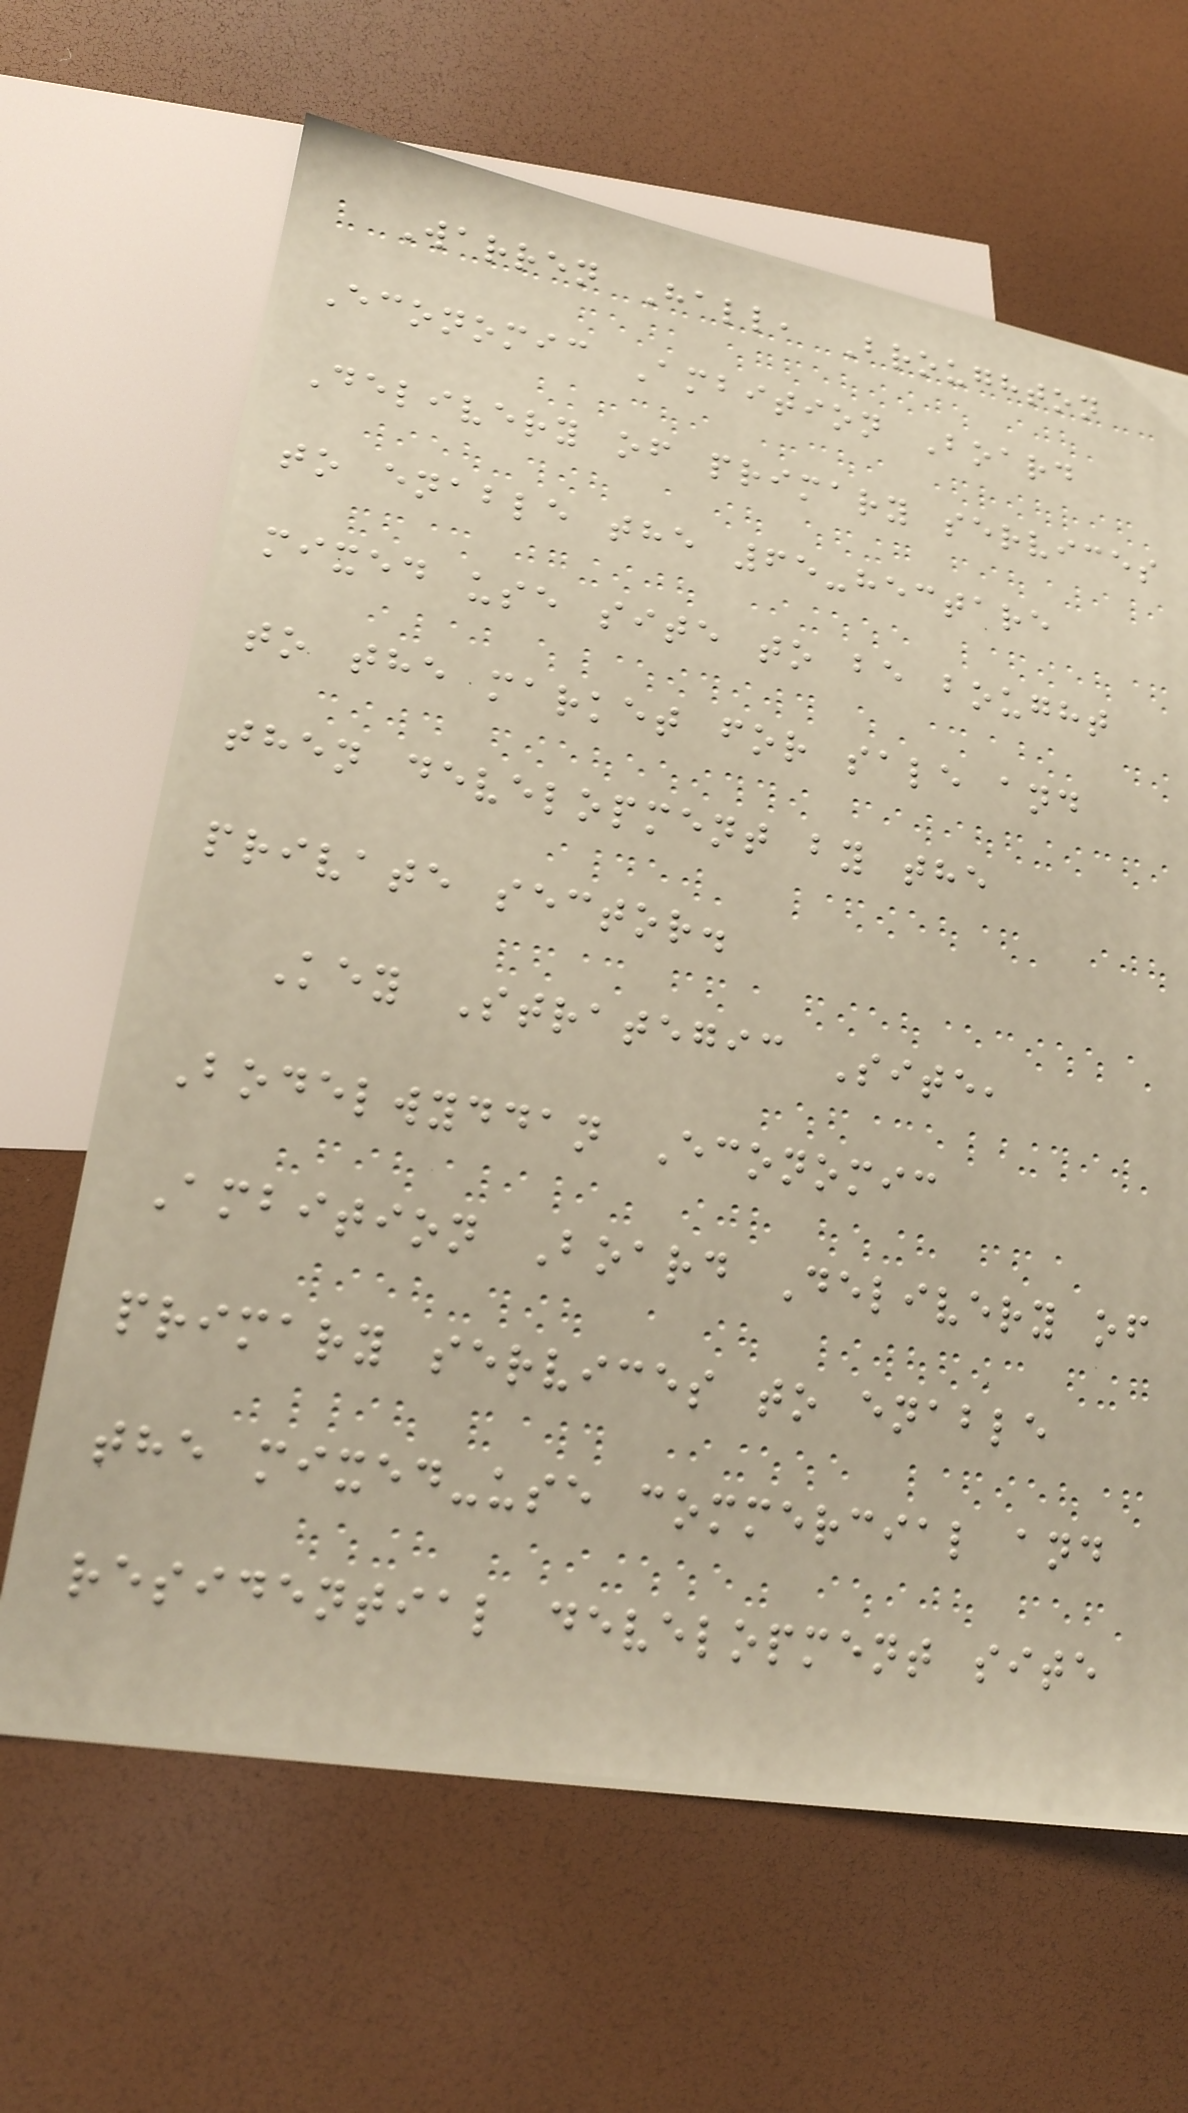Warren Hall, Broughton
Economic Ambition Board
Delivery of primary services
to enable the 65-hectare
mixed use site to be bought
to the market for sale and
then development by the
private sector.
Key Strategic Site,
Bodelwyddan Economic
Ambition Board Delivery of
primary services to enable
the mixed-use commercial and
residential development site
